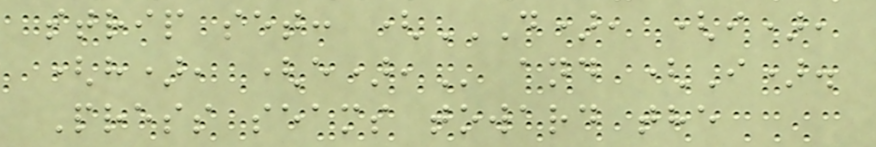strip set: (D), (I),
(H), (E), and (I).
Press seams toward the
